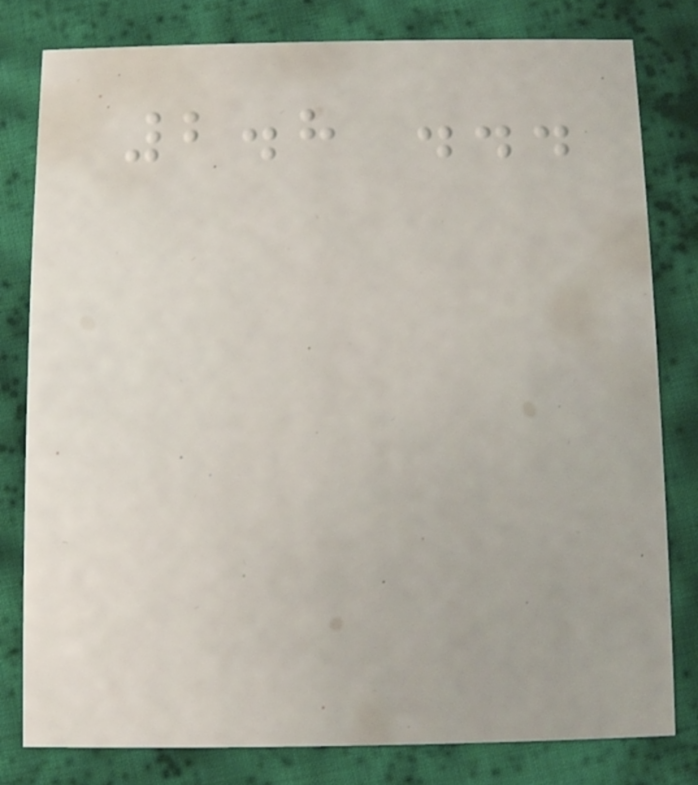2.8 ...
